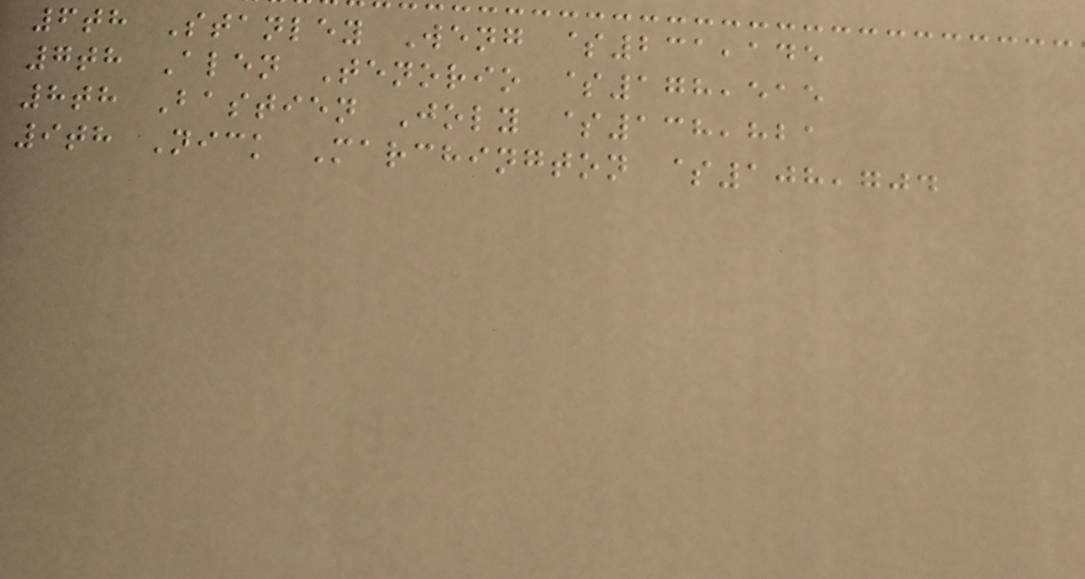6th Stanley Weng $231,145
7th Alen Tenorio $178,515
8th Bastien Joly $138,821
9th Nick Marchington $108,704
